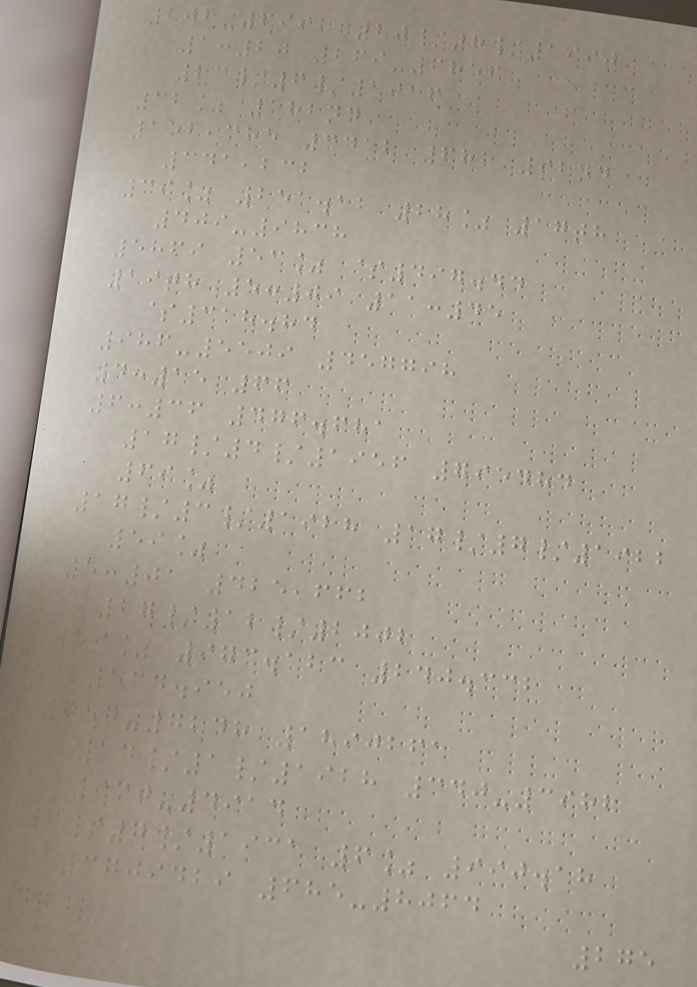202-6992 20/8/1990
1:20 269-6856
23/6/1916
32% 182nd
152,385 3412 682 92nd
341,232
39% 251.12 28% 17th
409-9838
5869 53% $497.44
19th 5:09 11:45
$318.84
986-5509 457798
4:15 66
6:36 476.681
17/4/1956 795484
69%
17/3/1928 17/7/1922
59%
5:01 425,662
27/12/2002
59% 973.123 240.332
534.950
757-7248 1890261
14/1/1928 340-3982
930-4914
7/7/1931 6% 990.18
3709429 685-8064
275
